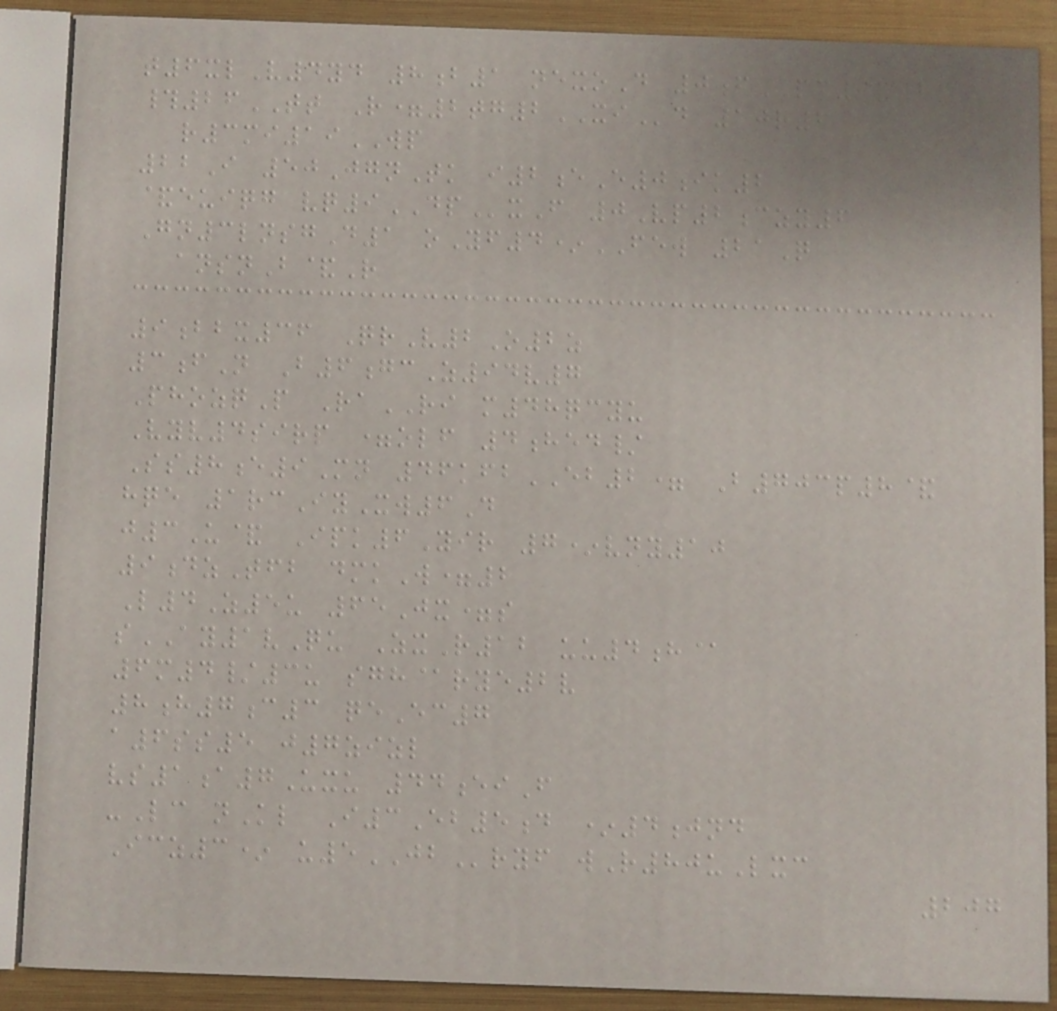t6xlV4yd 8b1 nexoD 0fPC9x2m
#26TT R=2tg2XId 10r6
r3mi19WP
22I 50JgnTk i2eE0ik2
&euiqg vq9DPxF 0Vp2czy6
Gn3lnsgD1 oYf4*FEW 21Q
ansnB&R
9bbx36 QrV2O2z
3fN B6gcZ94v7
PhozqP RaRI m48qcyu
Vyv4sirp =olf 4hed/
Ss8e9Mn 46kfbEB2= B703p8&
hqe 1rcIyXw6D
j3U& Ipk6Yir 7*vny10
9dzTfb dmkW=2
L4Z5u 65Jx=s
sAY1vQu ZxR12 uu4h@
6m4/3u sgh@rye2v
8h7c3 qeEc7
a6ss5 j7zizl
vs1a7Uxu 44eiF
-Lc nKl I3Eb5d *4jnd
Icz3* u5JBryf wR80uLxc
207
